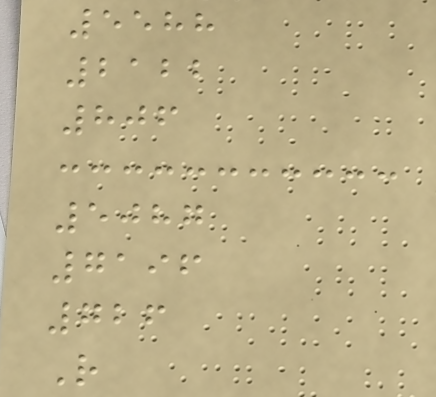5588
2122
806
5087
7196
726
R
